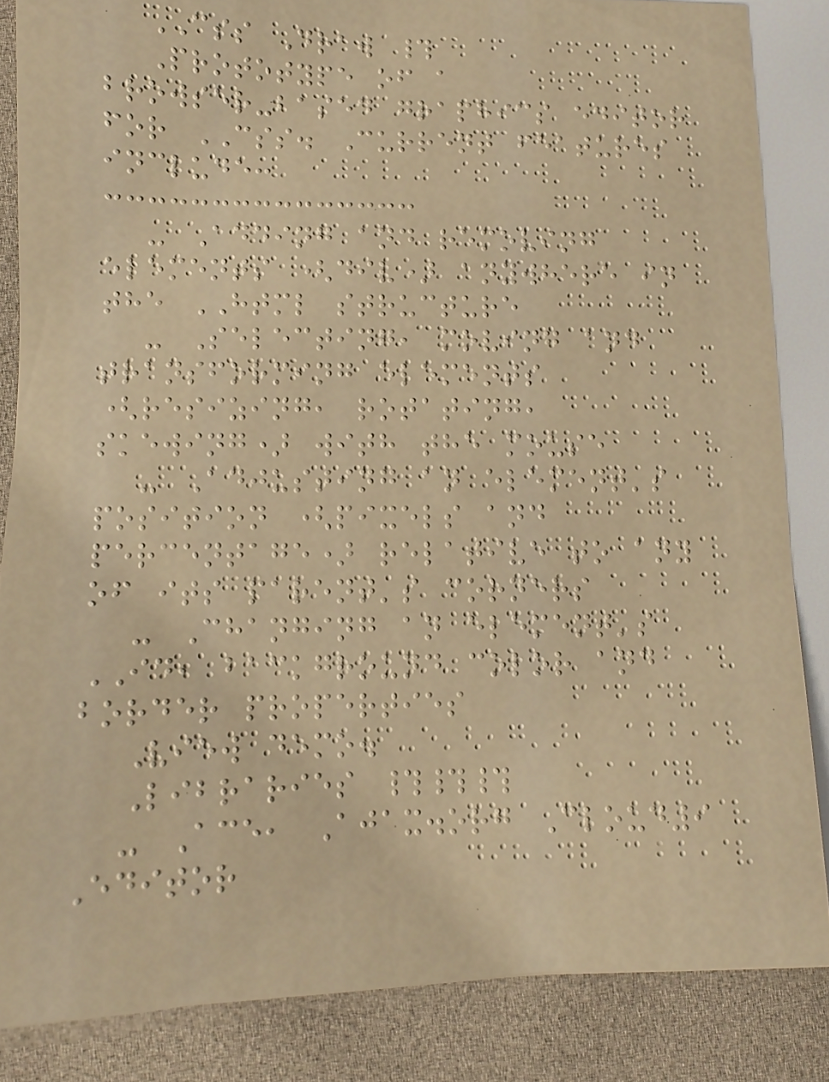CSS Draw #
Prototype of a
browser-based graphics editor
for CSS. Current features
include:
- Adding and removing
elements (div) anywhere in
the HTML structure
- Selecting, moving and
transforming elements
(resizing, rotating,
skewing) with the mouse
- Adjusting an element's
position (pixels and
percentage) relative to any
of its parent's corners
- Changing an element's
ID, background color and
border properties
View demo.
Libraries ###
- Ace, Ajax.org Cloud9
Editor
